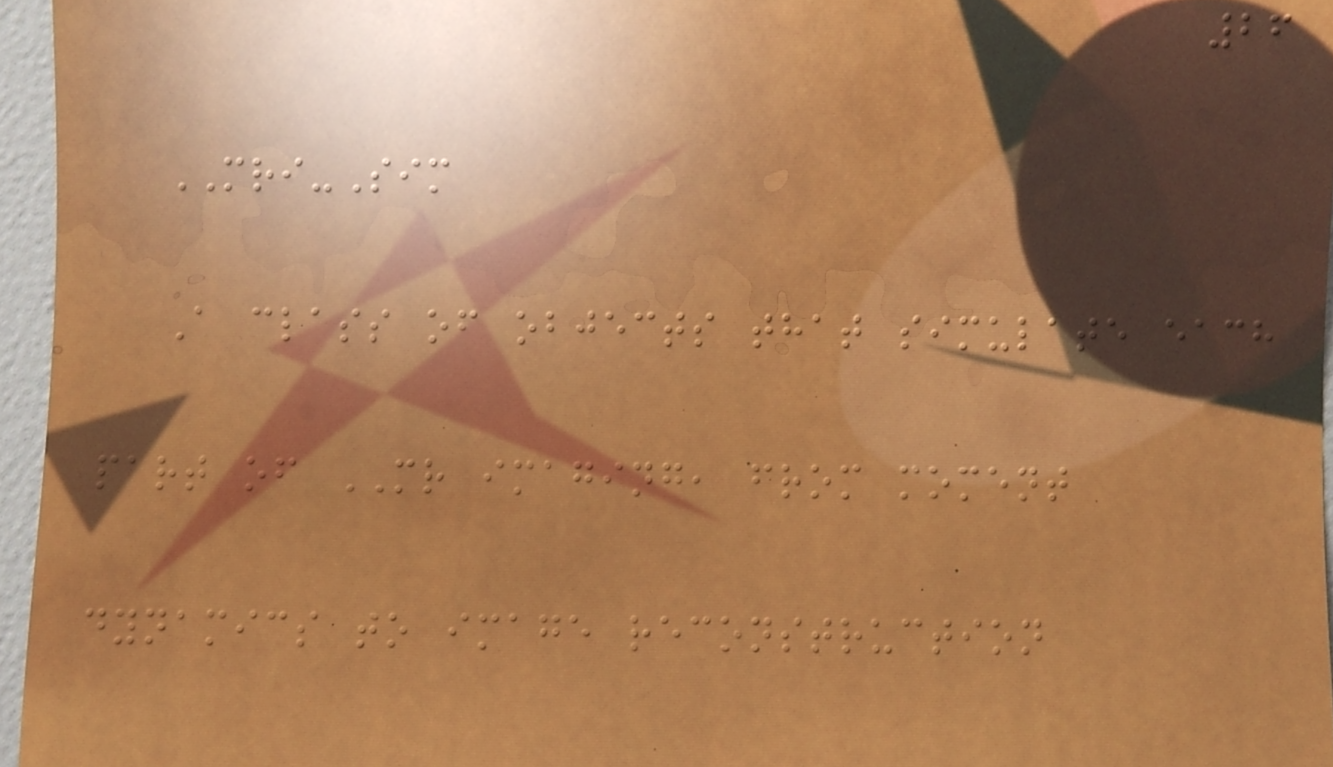26
MRI-Sim
A class of objects that simulate each
part of MR imaging, from moment
dynamics to image reconstruction
